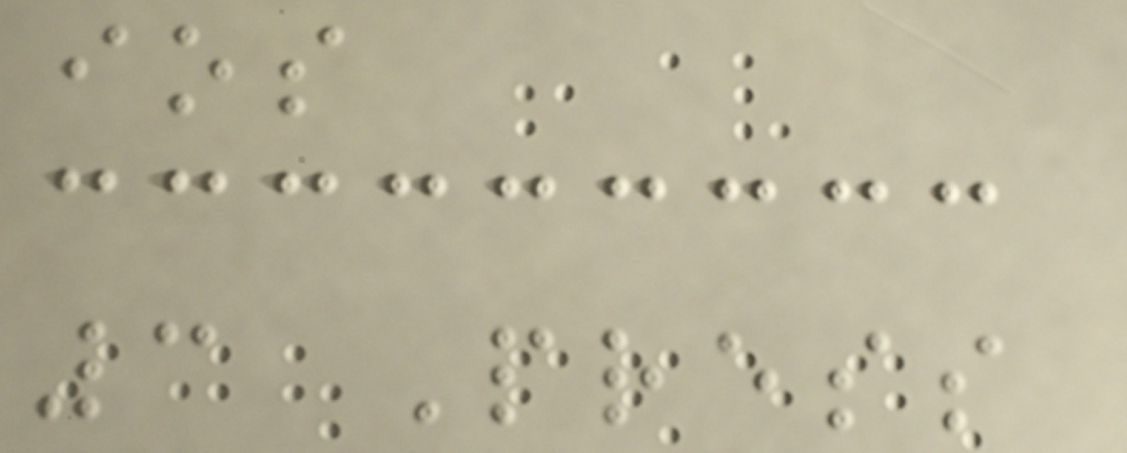ios
3 Press
